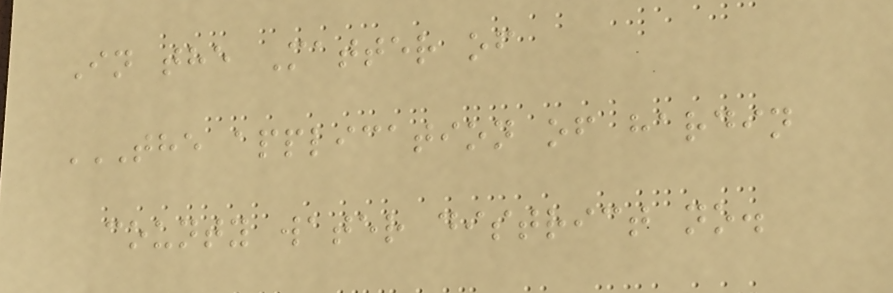In the Matter of
THE APPLICATION OF HARDIN
COUNTY WATER DISTRICT NO.
